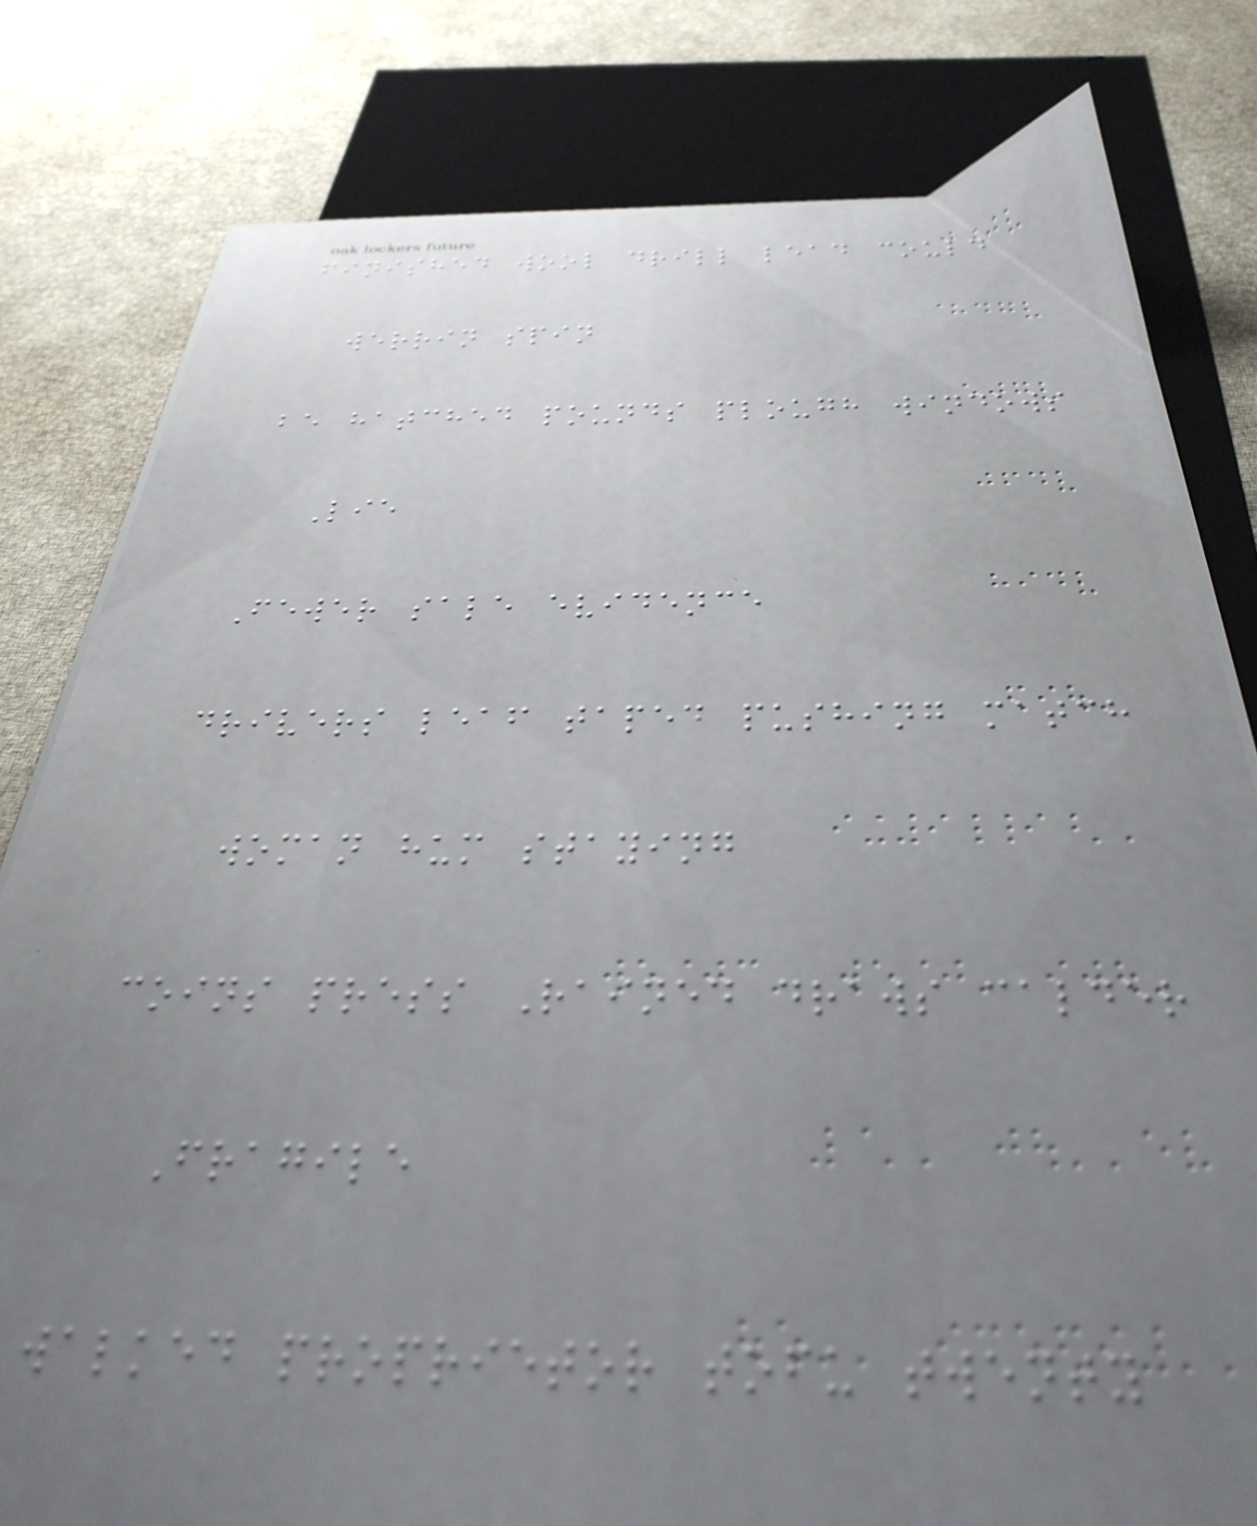finished wool drill lead could
werrin spin
be hatched pounds plough windows
Lie
Fewer sale evidence
drivers leaf taped pushing match
woman hum staying
coins press Rained draws calder
Fragile
walked proprietor tofu twenty
